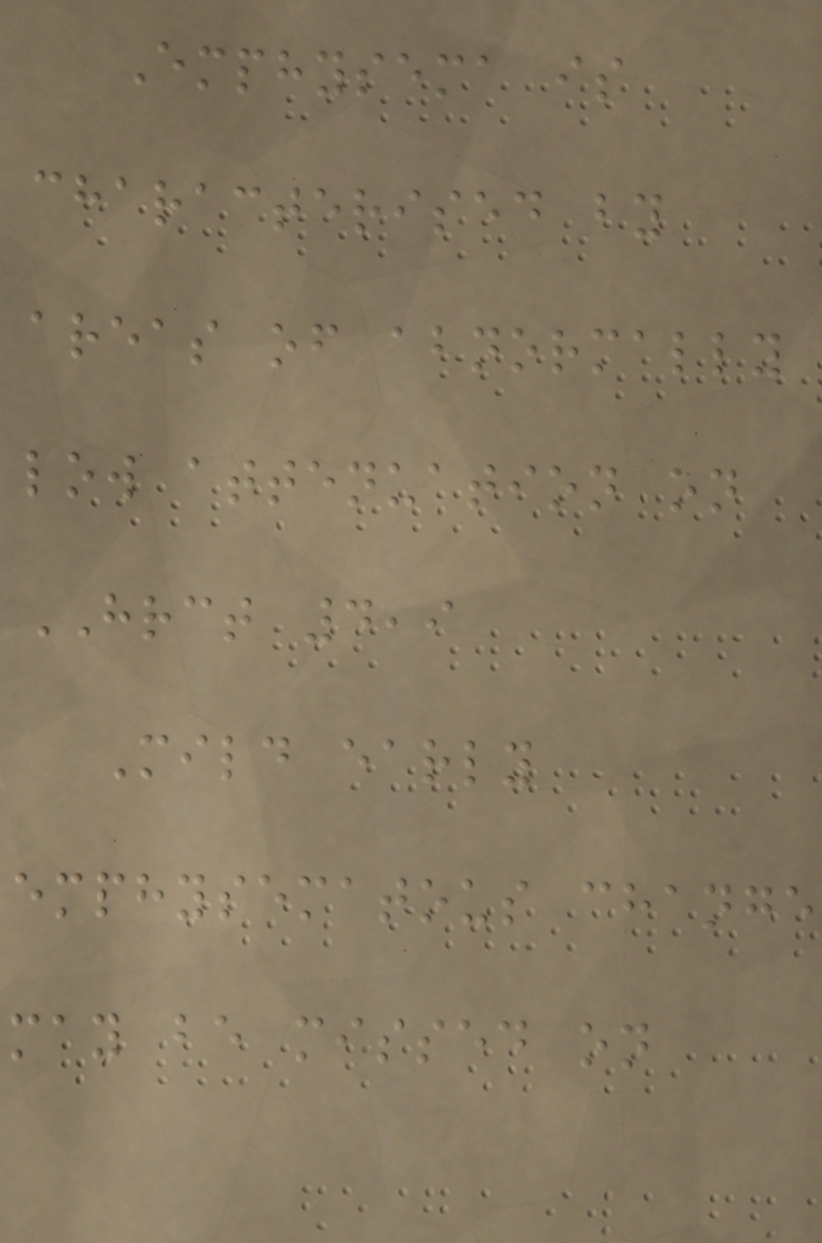Emphysema is
characterised by
areas of abnormally
low attenuation on
HRCT 4,9
Mild early
emphysematous change
may be missed on
